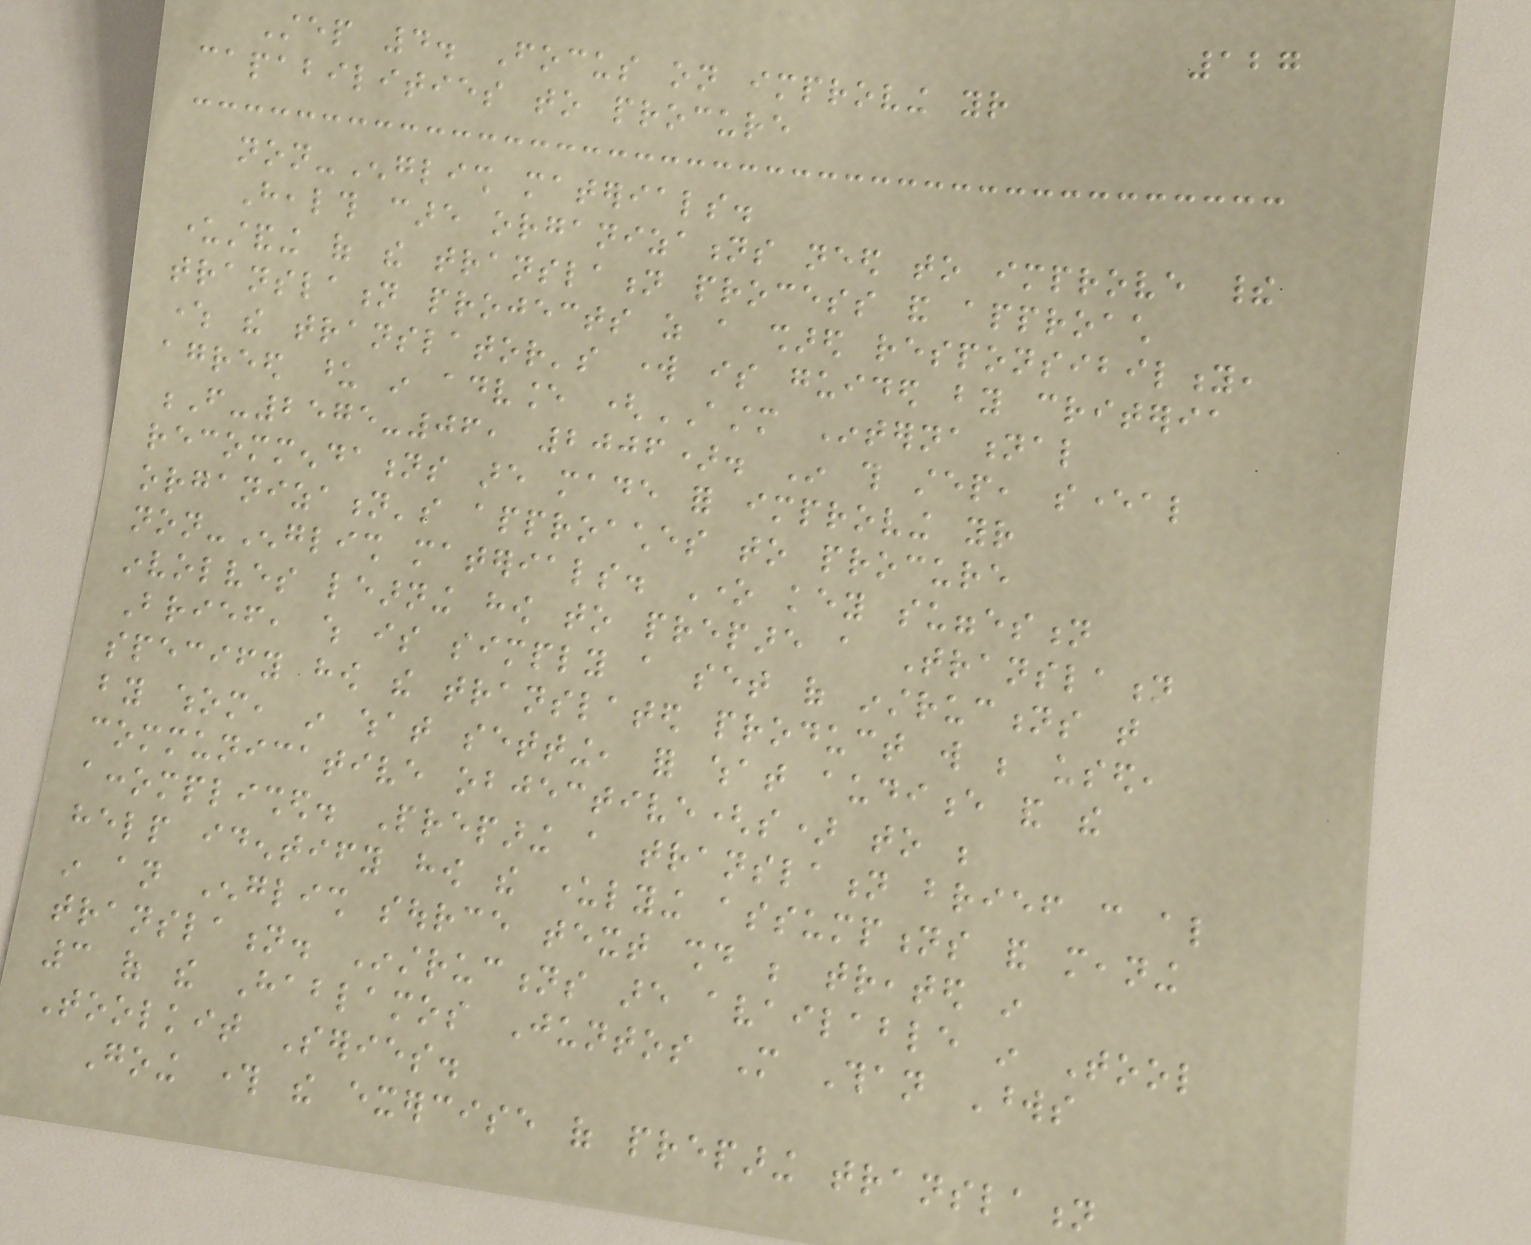127
Step 4. Focus on improving your
capabilities to procure
non-English materials.
Health care organizations need to improve their
understanding of the translation process and approach
translation projects as a shared responsibility,
where the translator's work is guided by criteria
agreed upon in advance (ASTM International
F-2575-06, 2006). In this step, several
recommendations are made for improving your
organization's approaches to procure
non-English materials. One key suggestion
involves learning how to prepare a Translation
Brief, which is simply a set of instructions that
specify how the translated product will be used,
by whom, in what setting, for what audience and the
communicative objective(s) to be
accomplished. Preparing a translation brief can also
help identify how the underlying assumptions and meaning
in an English source text should be treated in
translation. Instructions are available in Tool
3 of the Hablamos Juntos More Than Words
Toolkit Series.
Going through the exercise of preparing translation
